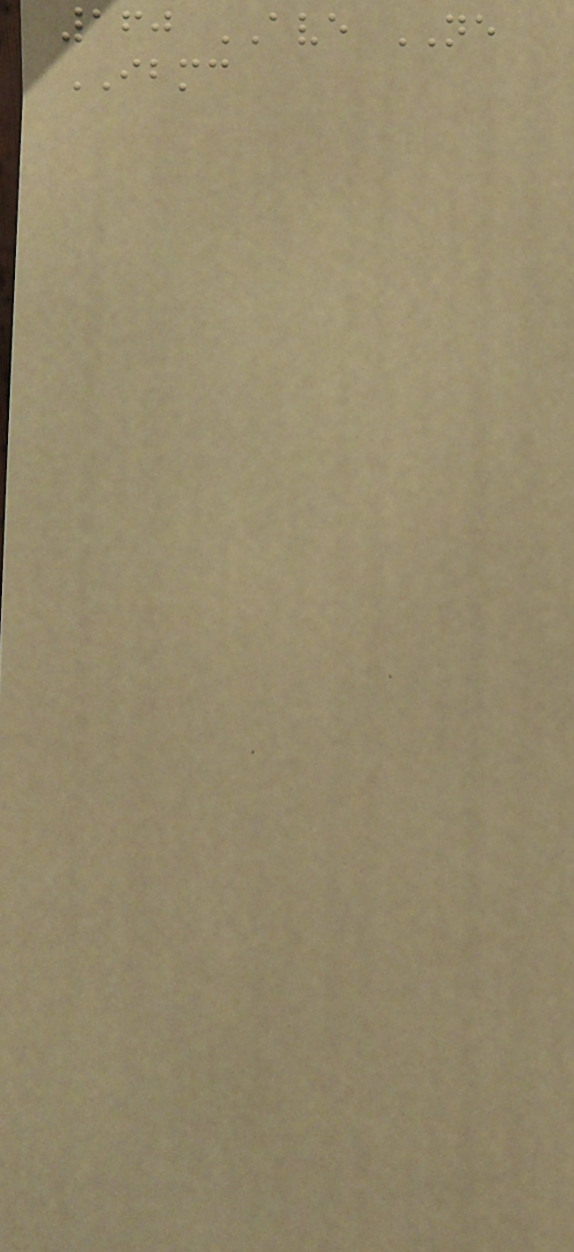160 AVE NE
IBMC
